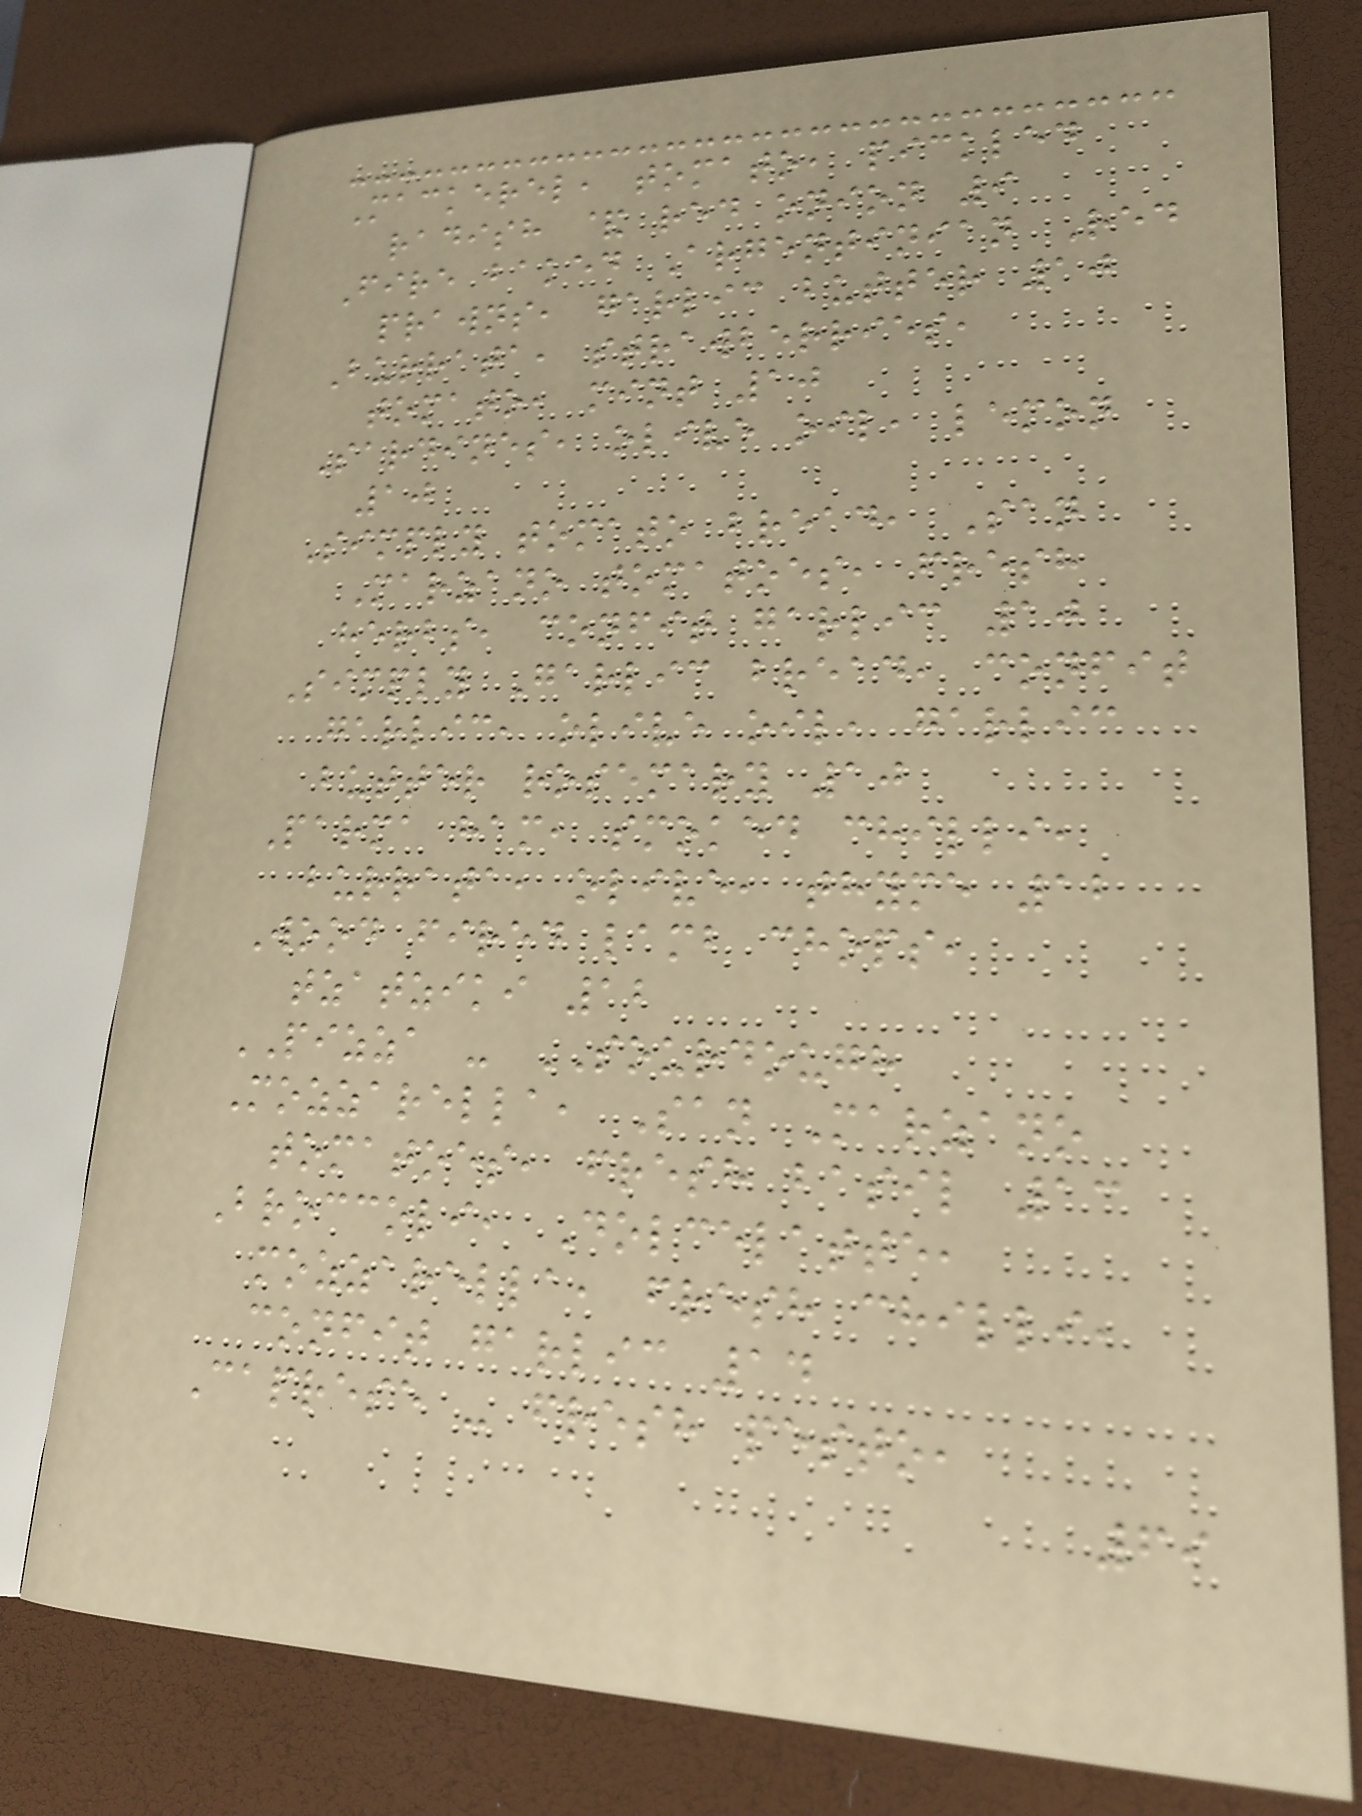Mackerel, tomato, pickled
radish & red onion 9
Fire baked Argentinian Red
prawns, garlic butter 10
Burrata, strawberries,
tomato, mint 10
Sardines, olive oil, lemon
10
Simply tomato bread, San
Marzano tomatoes, fresh
herbs, confit garlic 10
Simply Garlic bread, confit
garlic, olive oil, garlic
butter rosemary 10
Parma ham, smoked chilli,
burrata, olive, thyme 12
Wood fired lamb chops,
tzatziki 12
PIZZA - SOURDOUGH
Mozzarella, San Marzano
tomatoes, fresh basil 13
Broccoli, Dolcelatte,
mozzarella, fresh chilli,
confit garlic 14
Caprese - fresh pesto,
69
